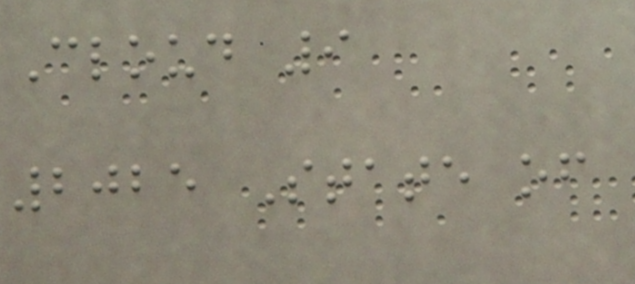Cloud 9
2025 State of
